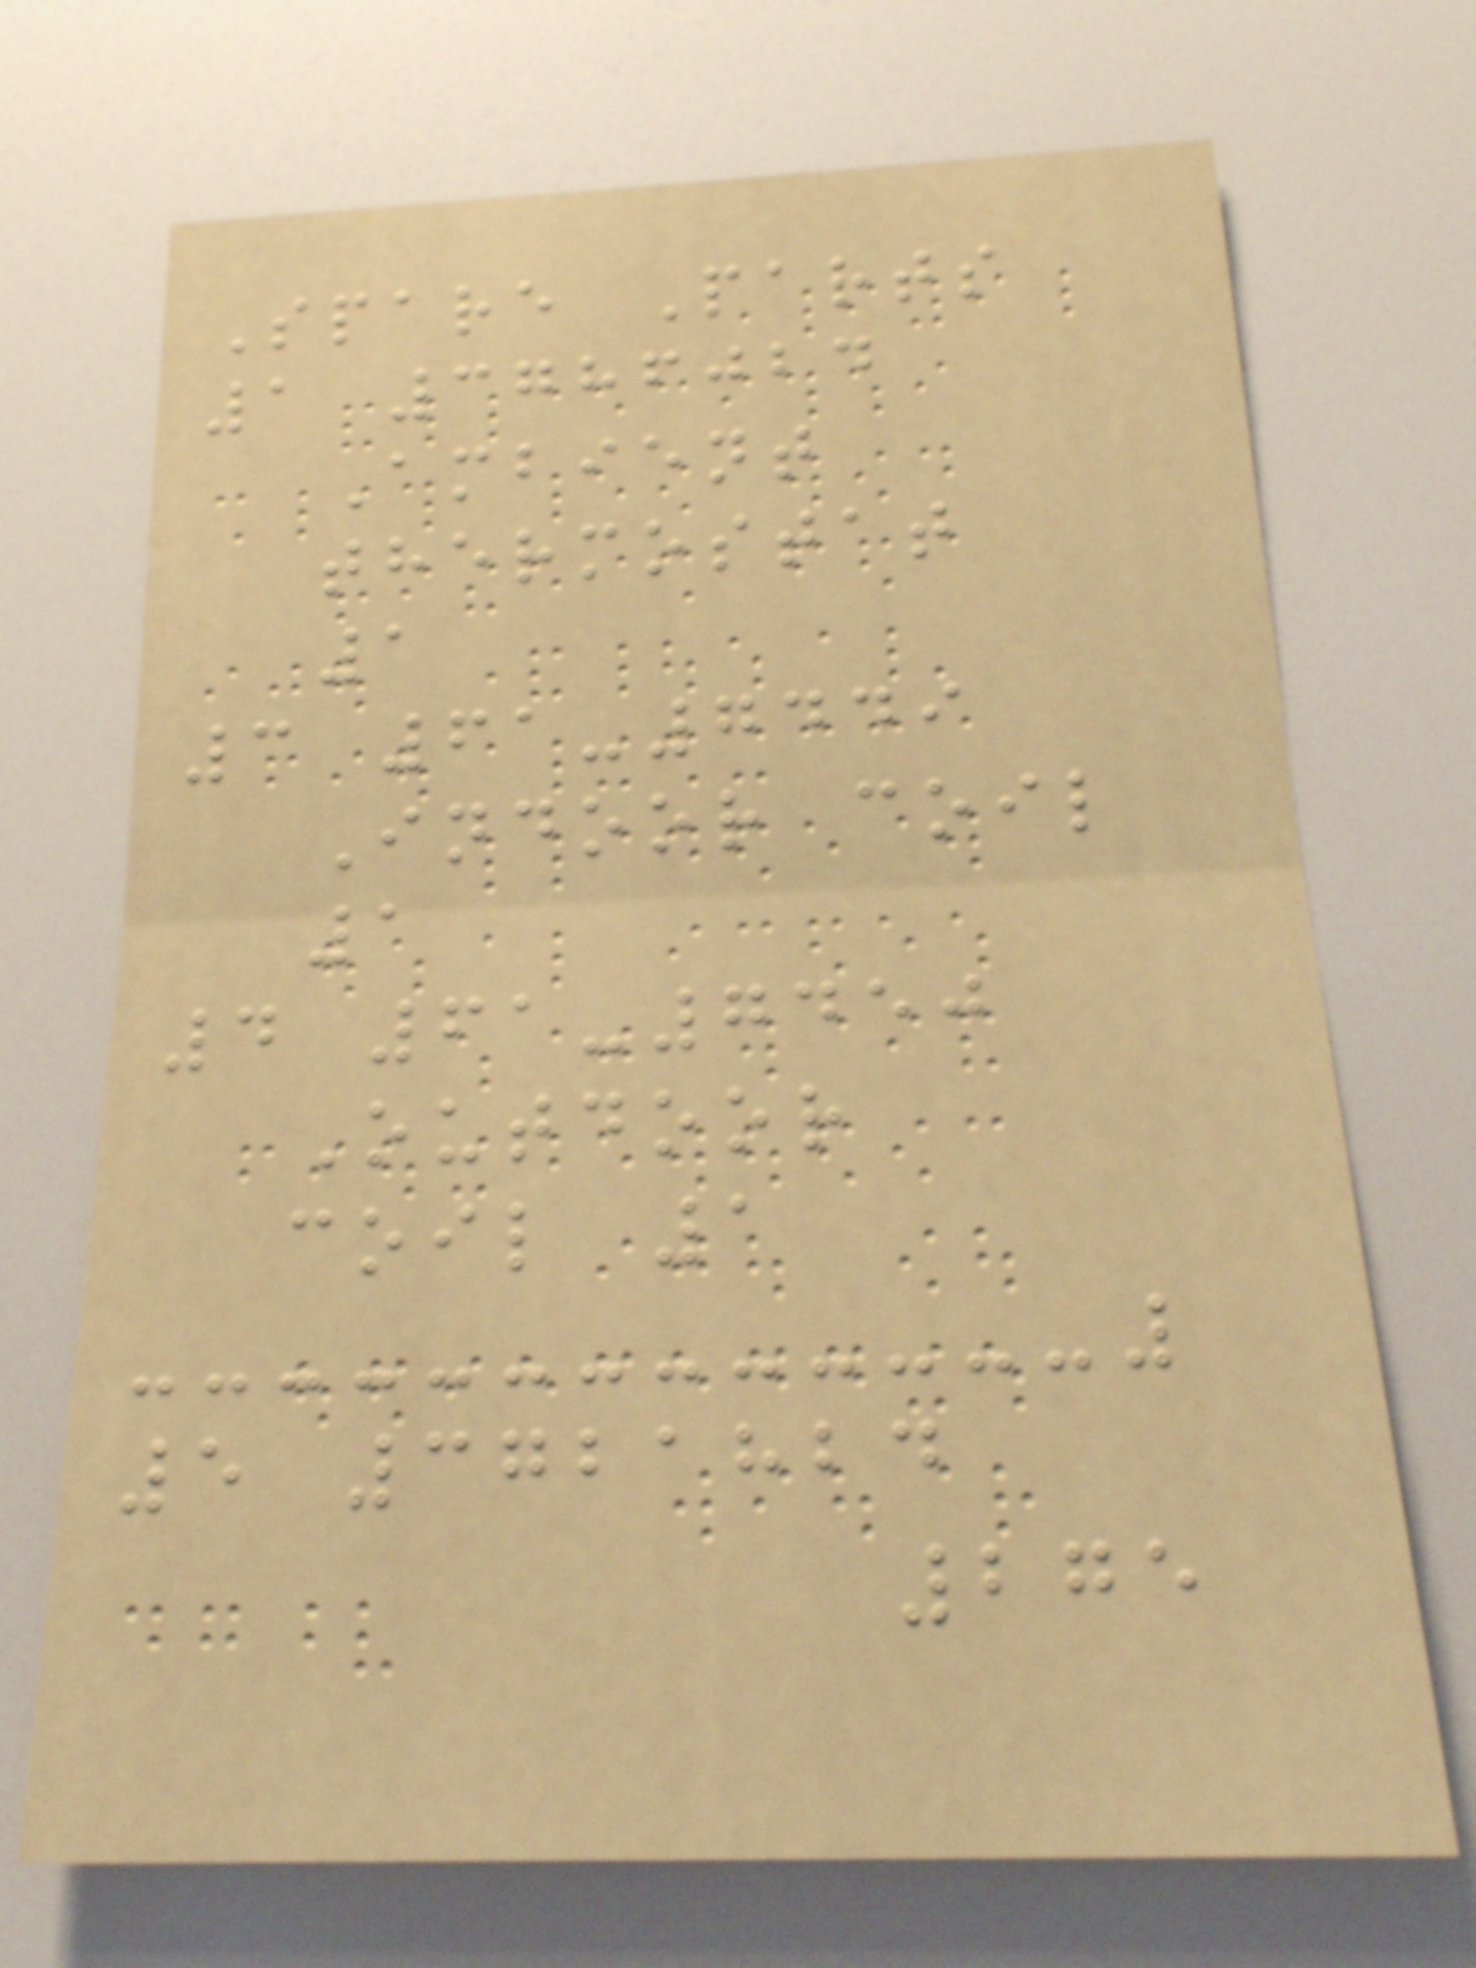Spare Parts
1 3786024
Ambient
thermostat
1
3 61-7449
Indoor coil
1
4 61-7450
Outdoor
coil 1
5 3721824
275
